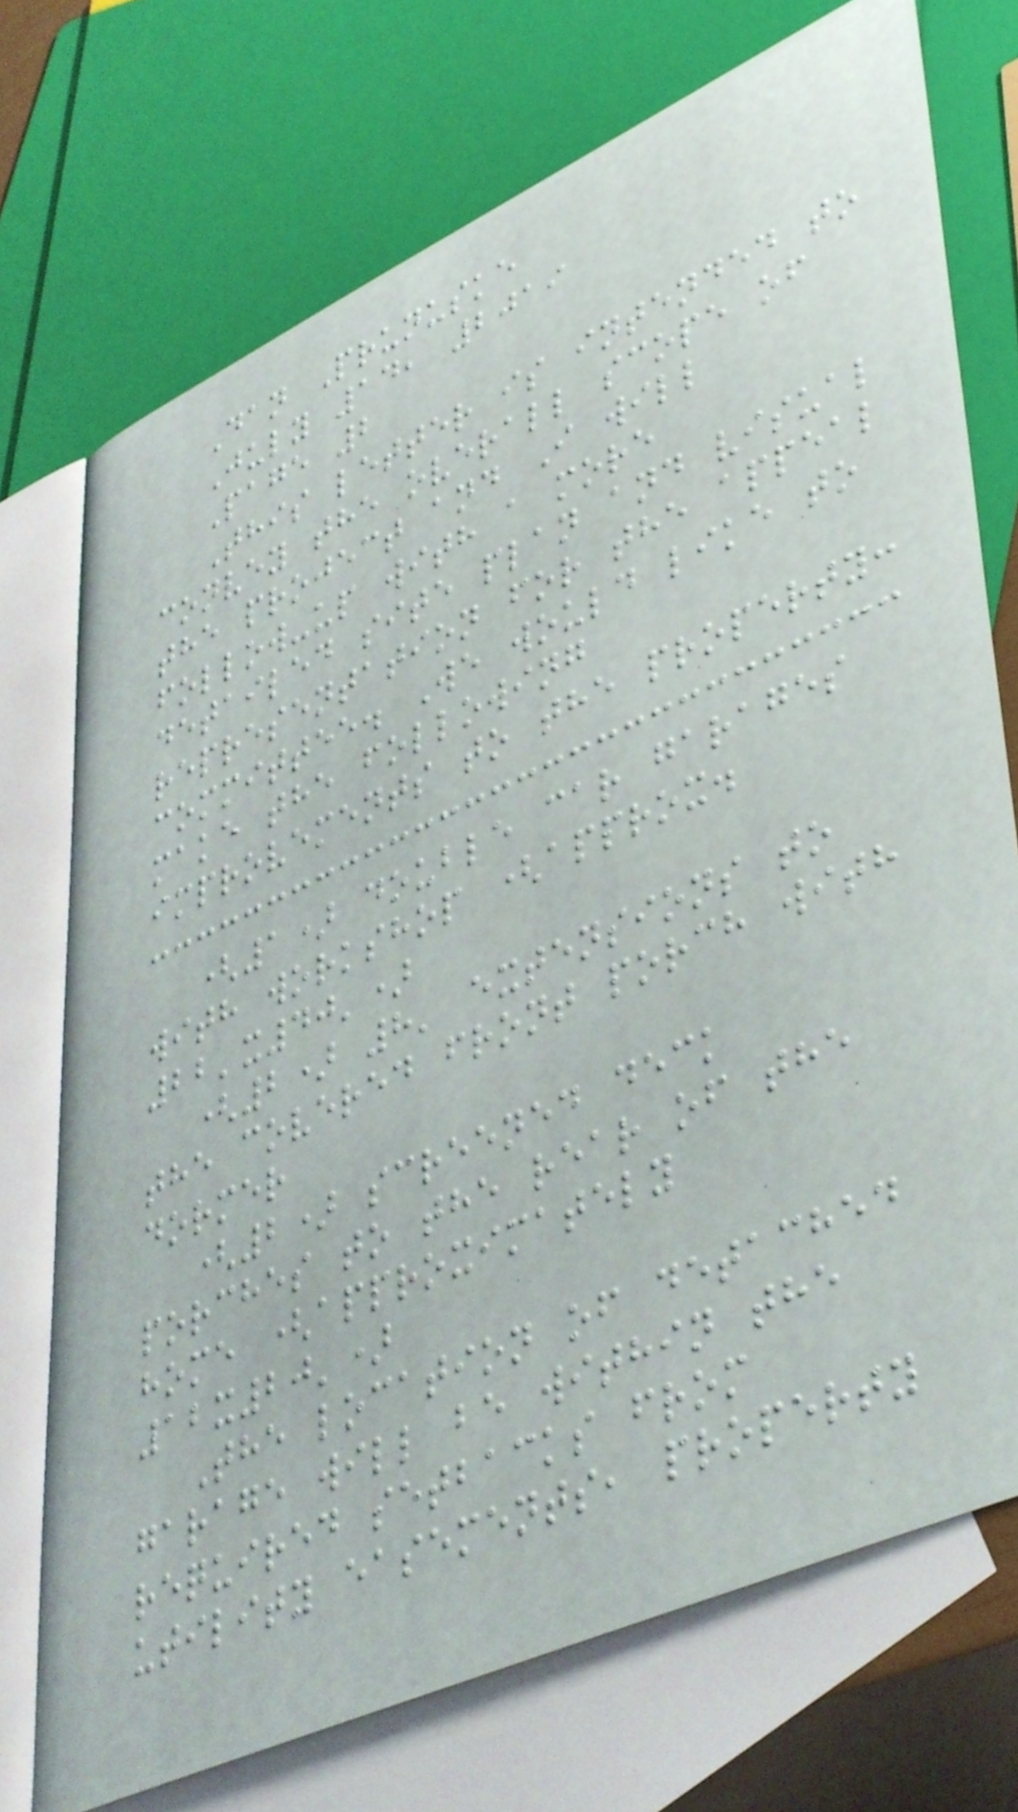Dan Prunuske
July 14, 2019
Page 2
This letter is intended to
convey the overall scope of
the project and I will
follow-up with a more
detailed site plan and visual
representation for the appeal
committee. We would like to
make the following
improvements to the property:
(1) double car garages
with workshop (approx.
22'x40')
(2) 8' extensions to
the covered front porch with
dormer
(2) screened deck
porches to the rear of the
home (approximately
12x20')
The location of detached
garage will be within the
required setbacks from
utility easements, property
